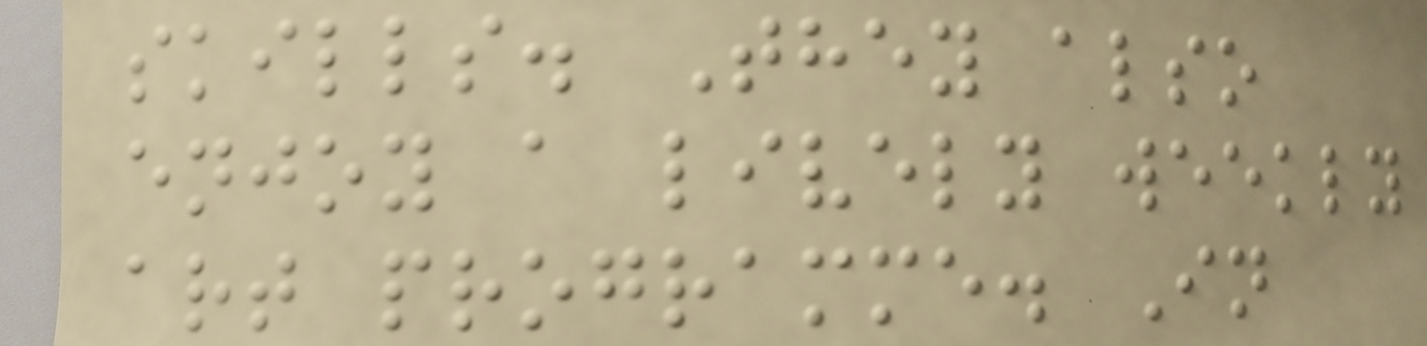skills. They also
enjoy a lively weekly
art programme. In
